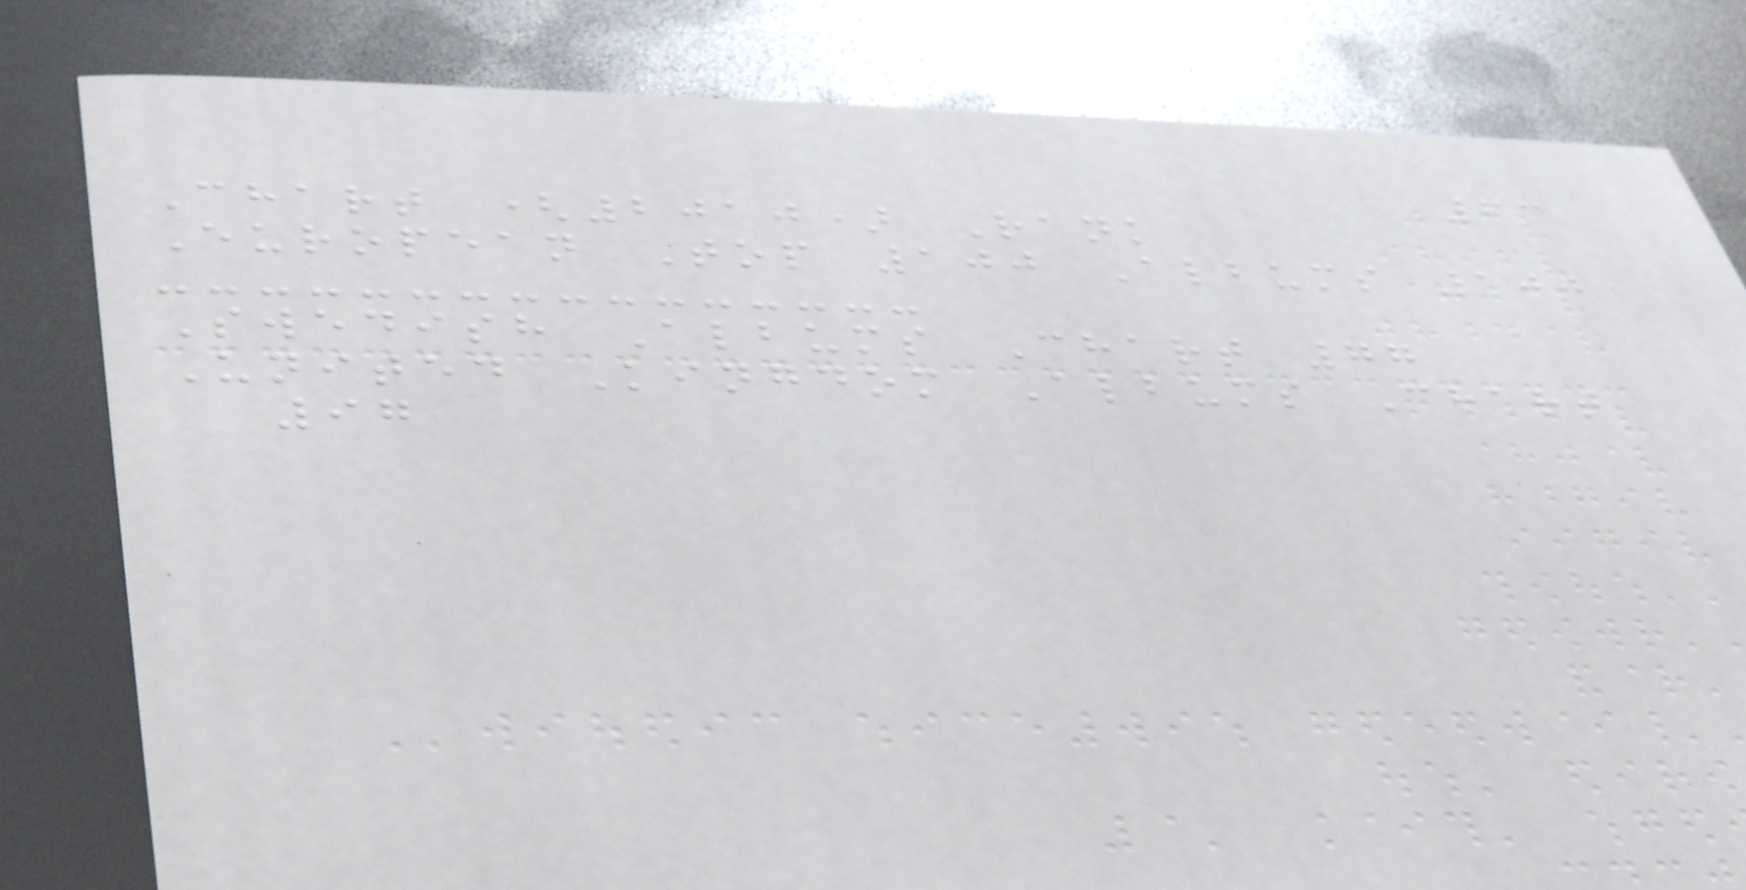63
Chart (2010) Rank
European Top 100 Albums 100
Swedish Albums Chart 77
United Kingdom Albums Chart
97
